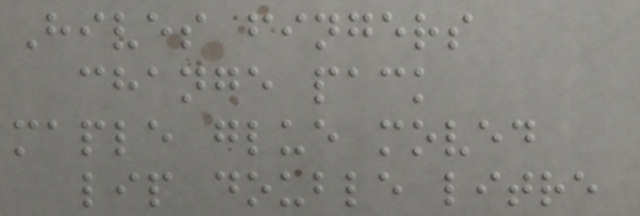Hives fingers
change pack
maple glue moved
lip double litre
